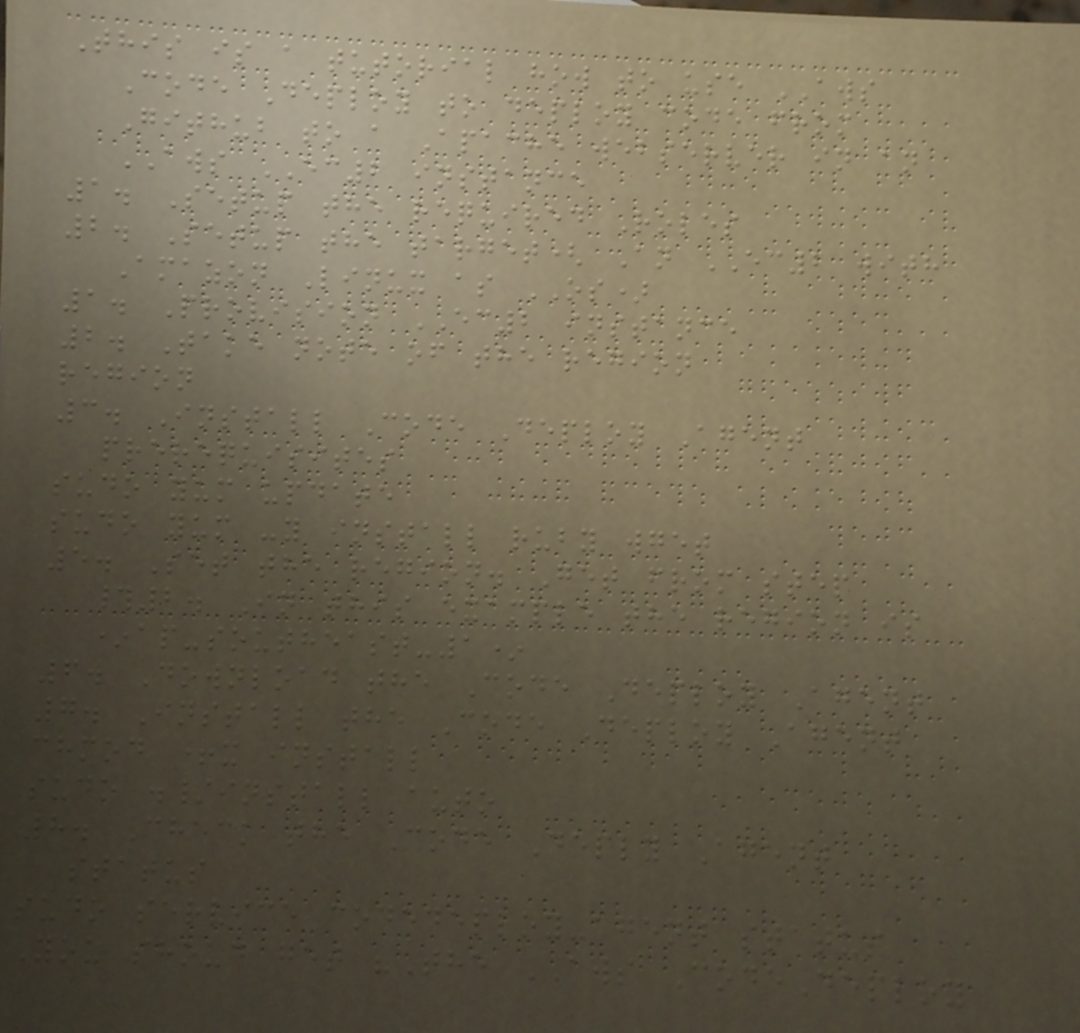This is a tutorial how to use AWS
Code Deploy to deploy code from
Github to a Apache webserver in an
AWS EC2 instance
1. Setup the required Roles
2. Setup the target( An EC2 with
Amazon Linux as OS)
1. Provision EC2 instance
2. Take note of the region
region
3. Install Code Deploy Agent
prerequisites
sudo yum update
sudo yum -y install ruby wget
5. Set the region. Get from step
#2. In this example the region is
*ap-southeast-1*
6. Download the Code Deploy Agent
7. Install the Code Deploy Agent
chmod +x install
sudo ./install auto
8. Check the Code Deply Agent
status
sudo service codedeploy-agent status
You shoud get "The AWS CodeDeploy
